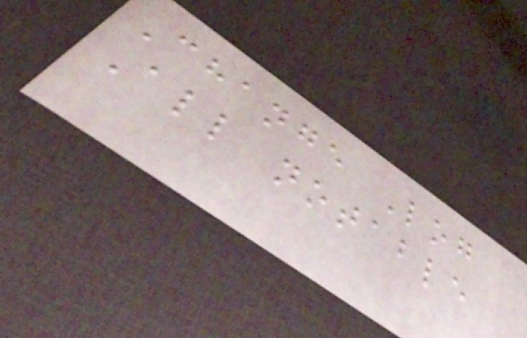Change Log
All notable
